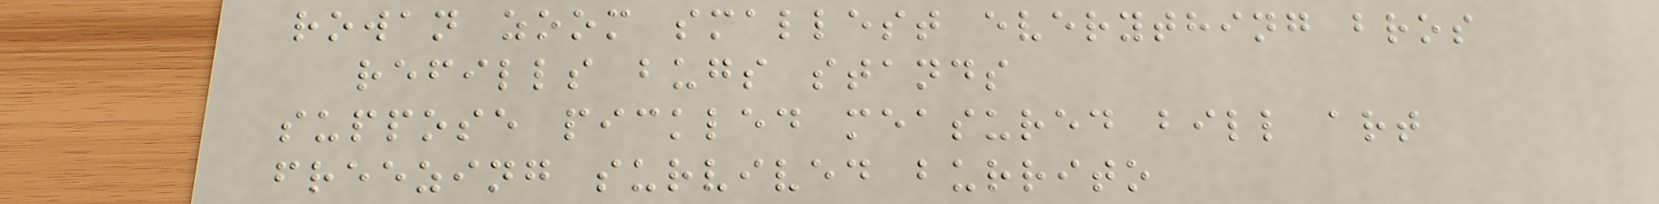rowan zoom smallest everything bros
refills bugs stands
suppose pickled measured bill art
freezing survived burrito
